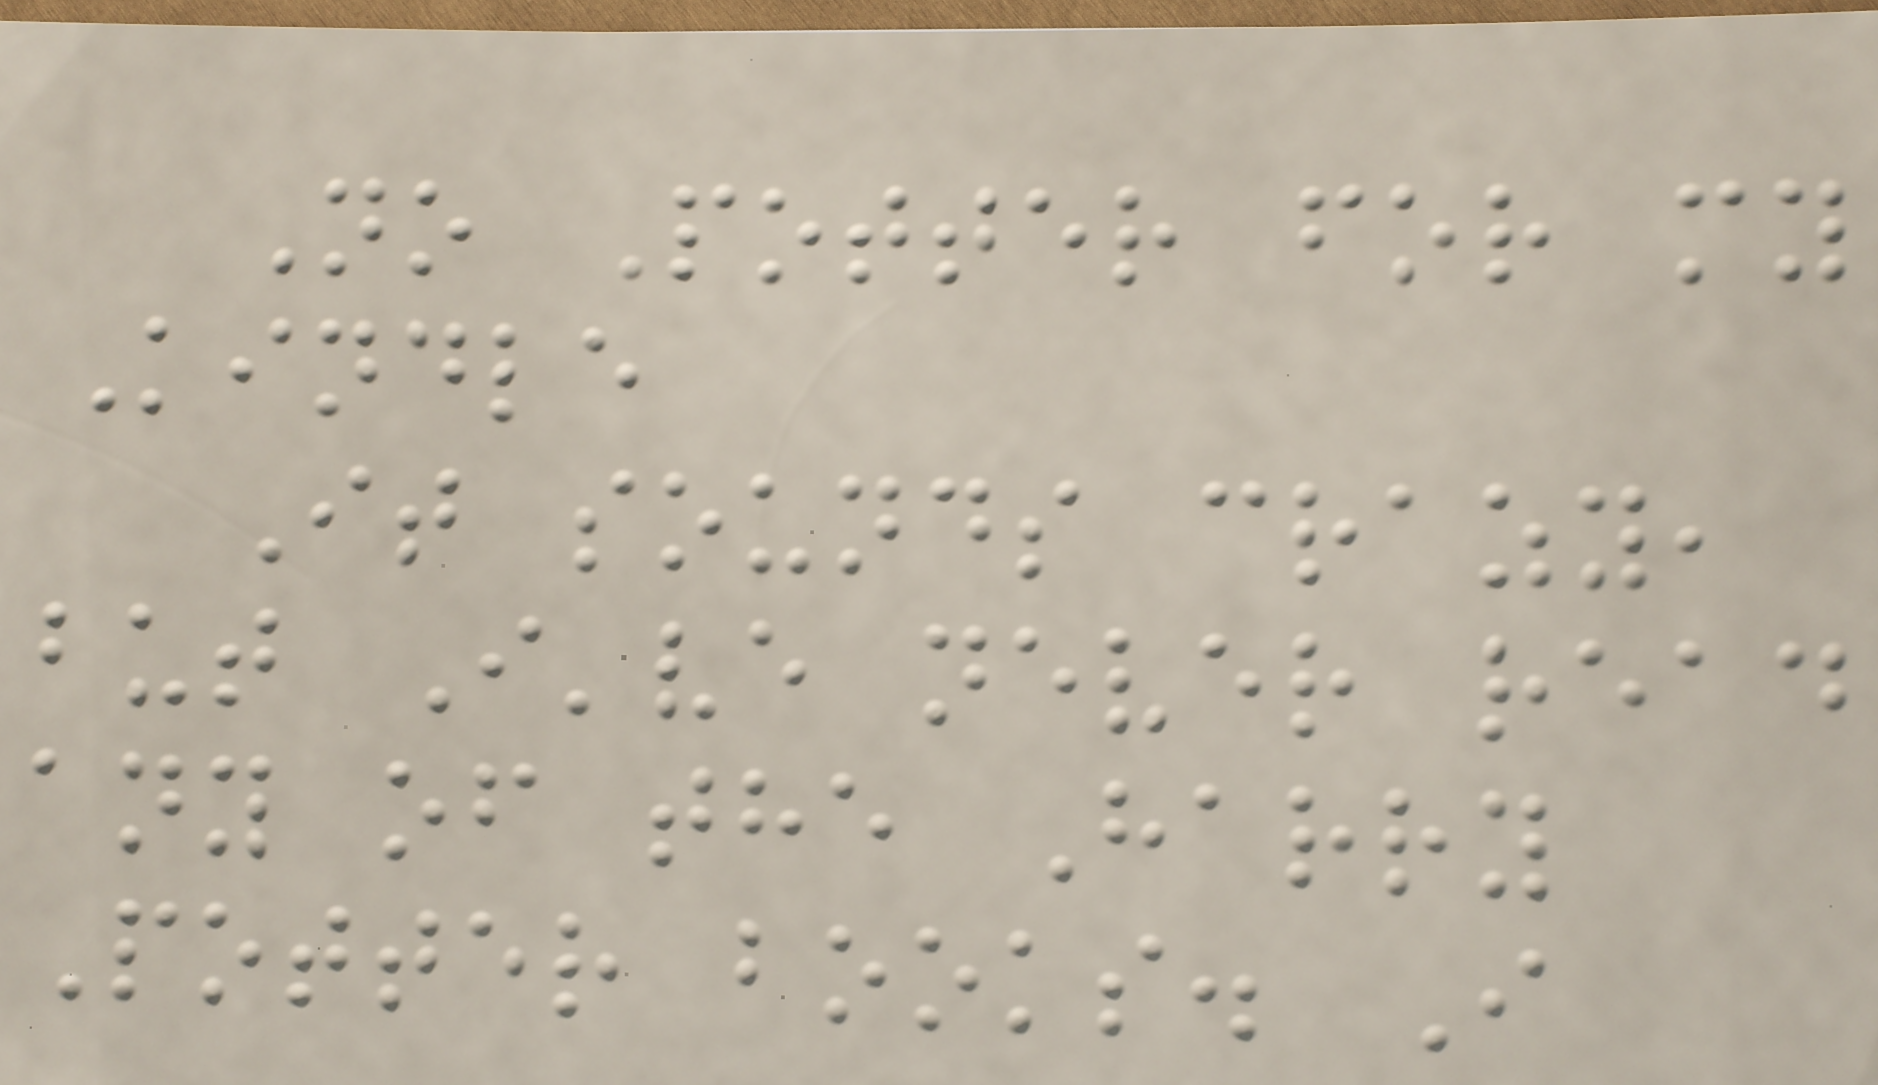No Potter for my
Kindle
It sounds crazy,
but I've never read
any of the Harry
Potter books. I
